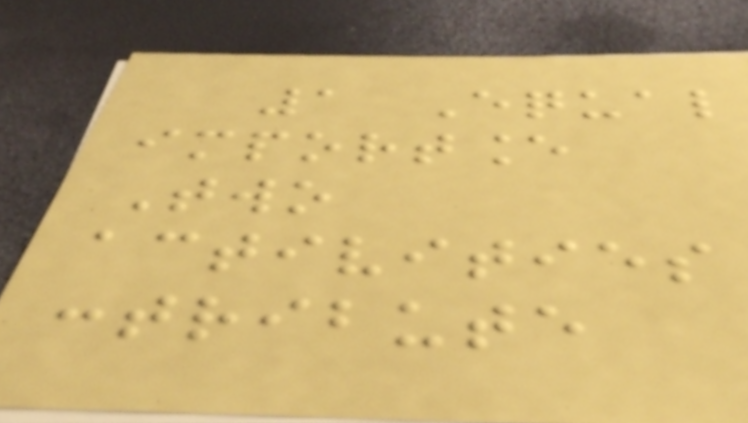1 Equal
importance
Two
activities
contribute
